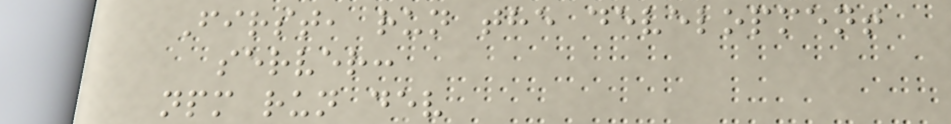First, run the development
server:
npm run dev
